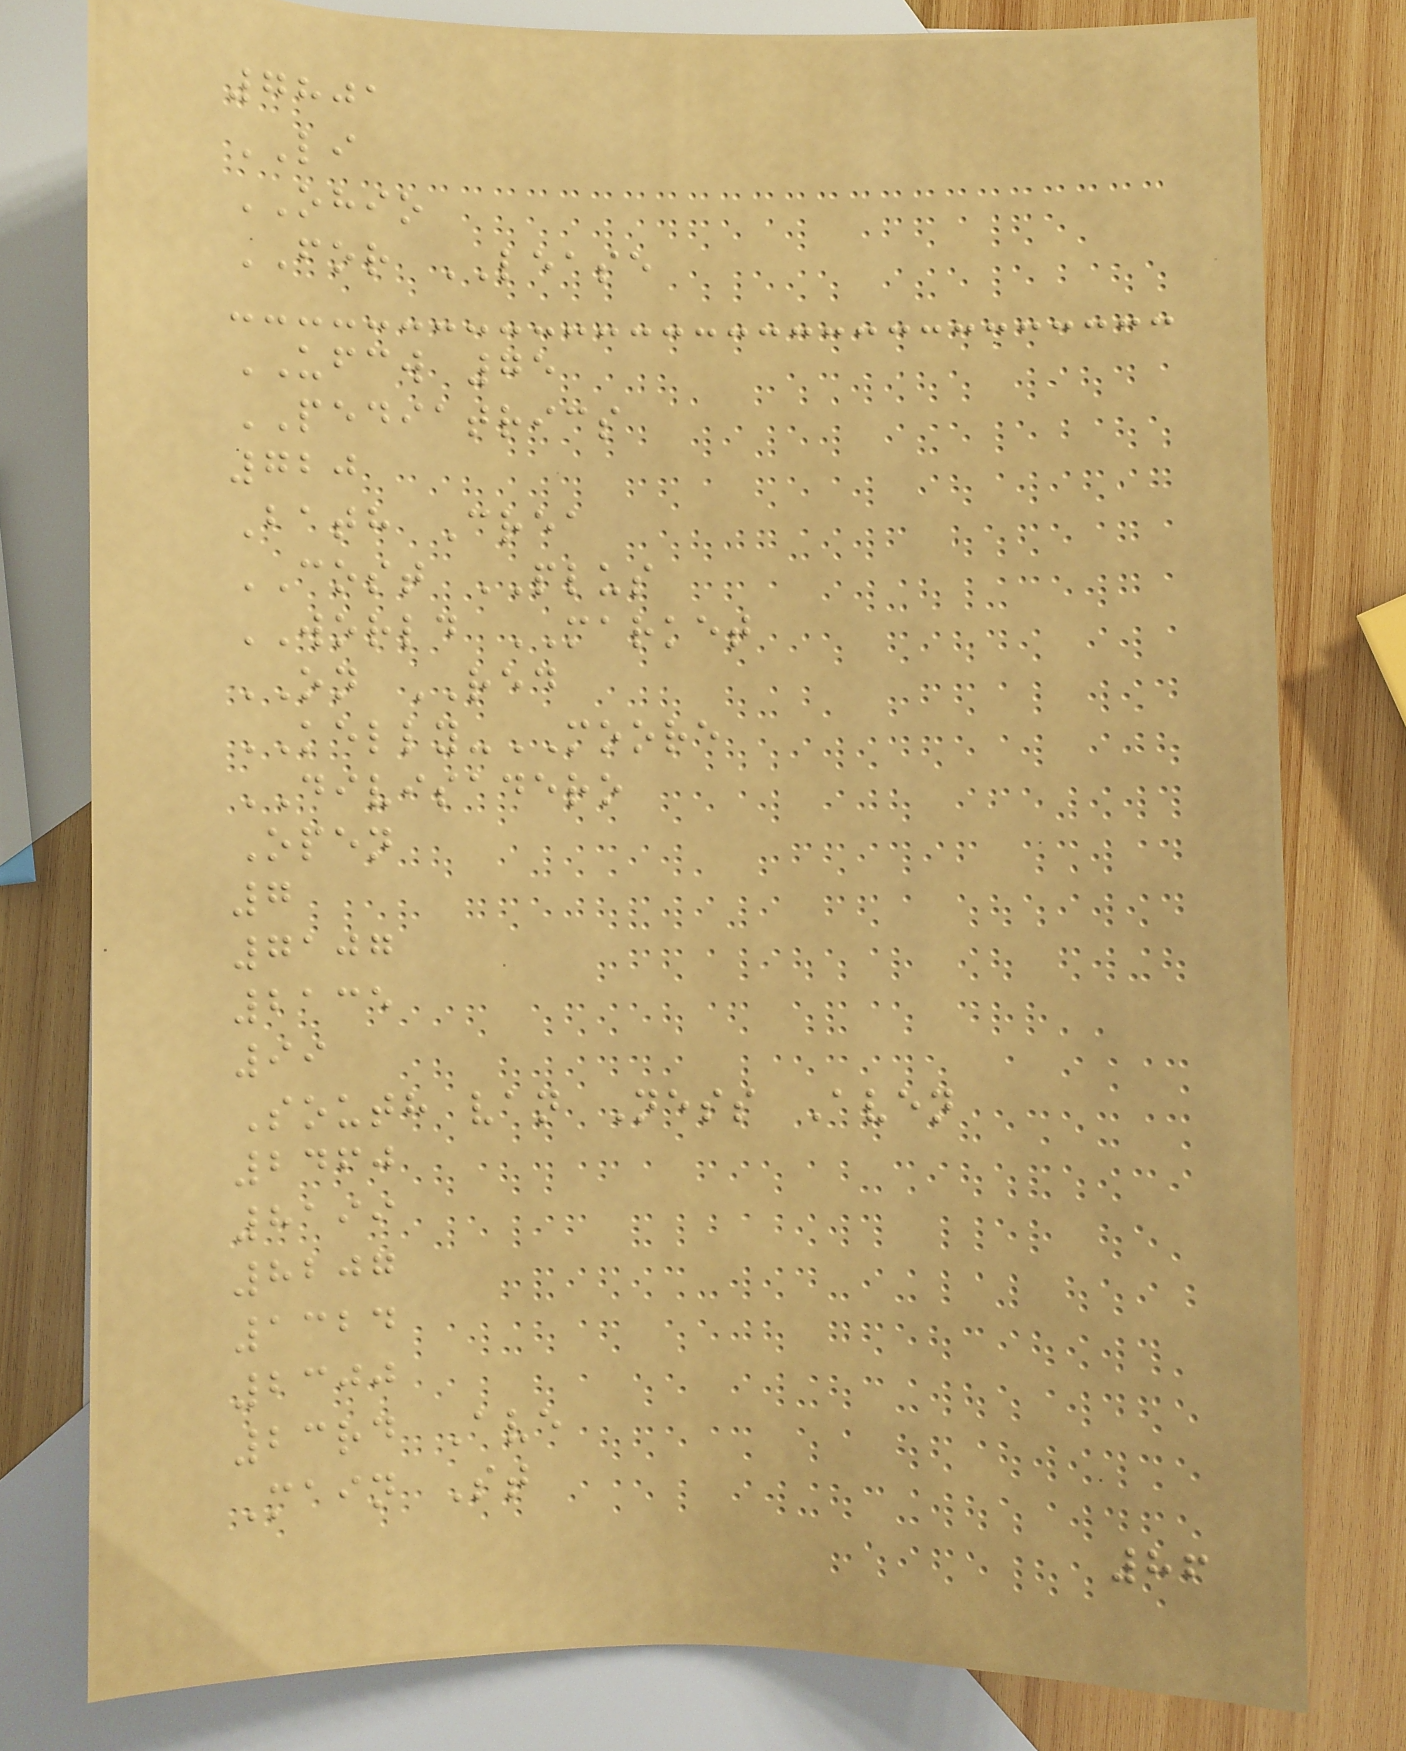7801
LI
OHIO
FOR LEASE
UFCW 75
PEDIATRICS
720
Bath Crea
COST PLUS
WORLD MARKET
ON RED
KELLY-MOORE
DIVISADERO
Open
7
7107
2135
99
South van Ness Aven
2460
8199
8207
1324
2300
23rd Ave
Main St
86
